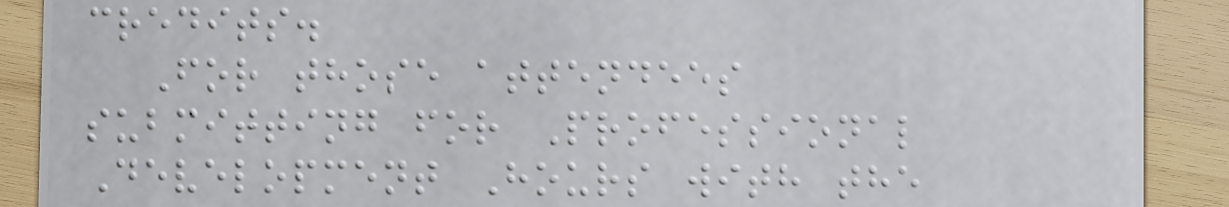credits.
For those attendees
submitting for Professional
Development Hours with the
